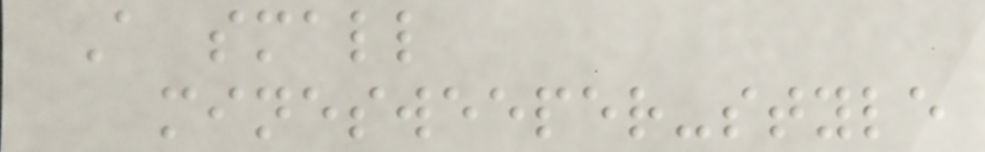A small
minesweeper-style
